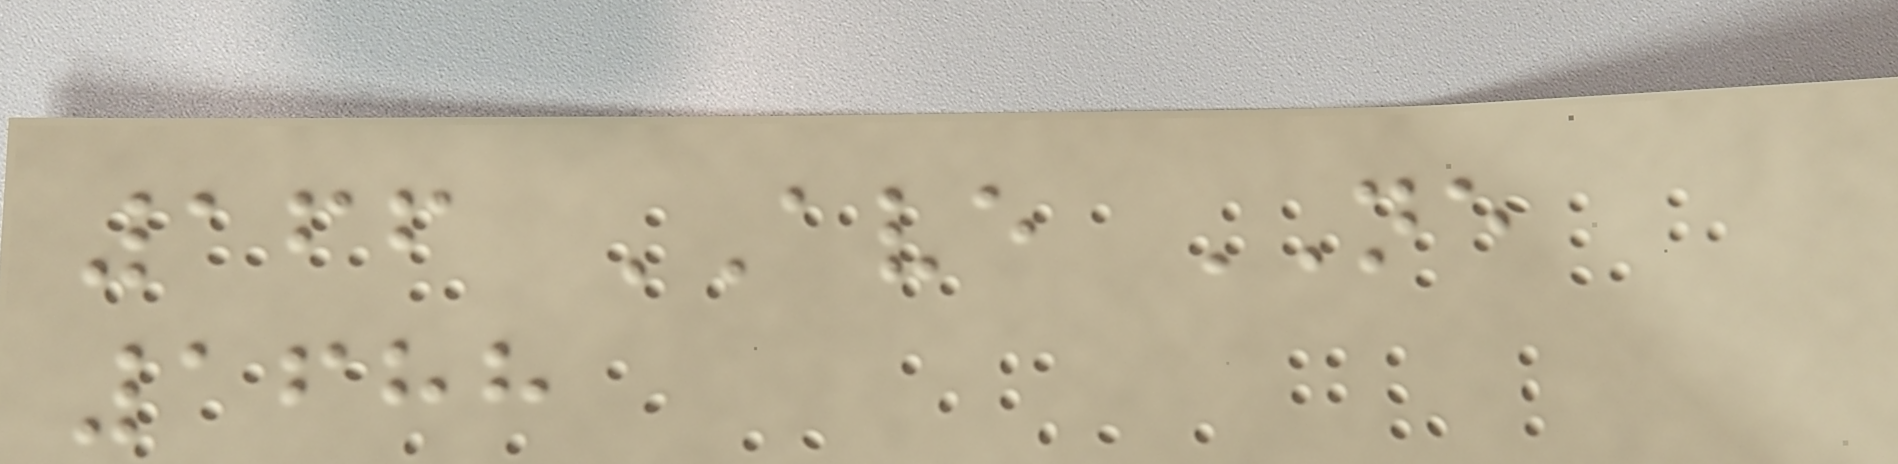166 AVE NE
1688
